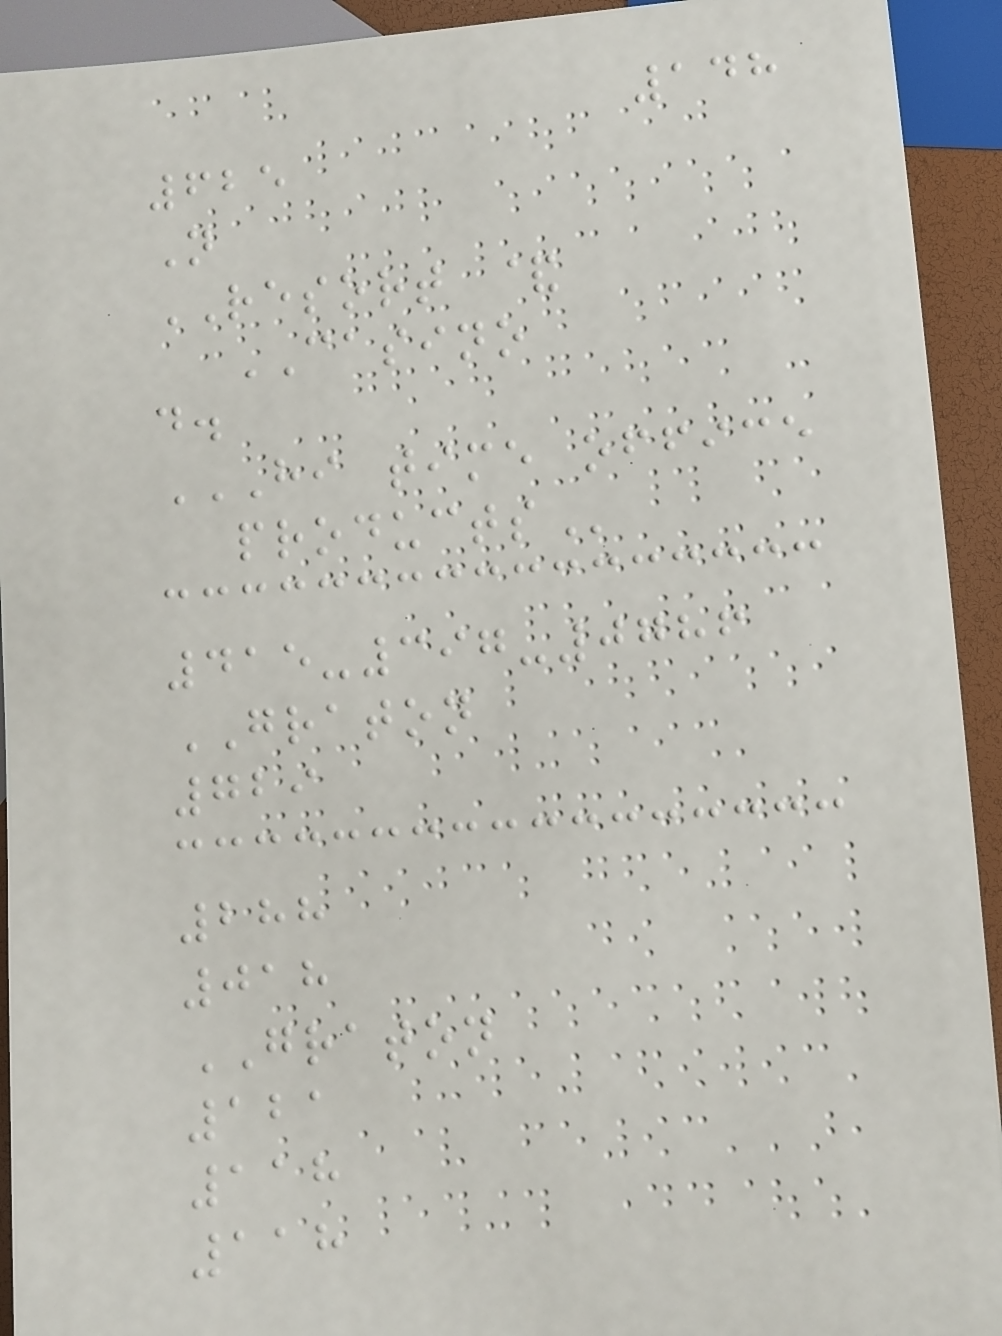148
625
N
RESORT &
CASINO
d.
HI TIME OFFICE
PRODUCTS
415-397-0786
GRATON
729
288
018
GRATON
121
118
118
